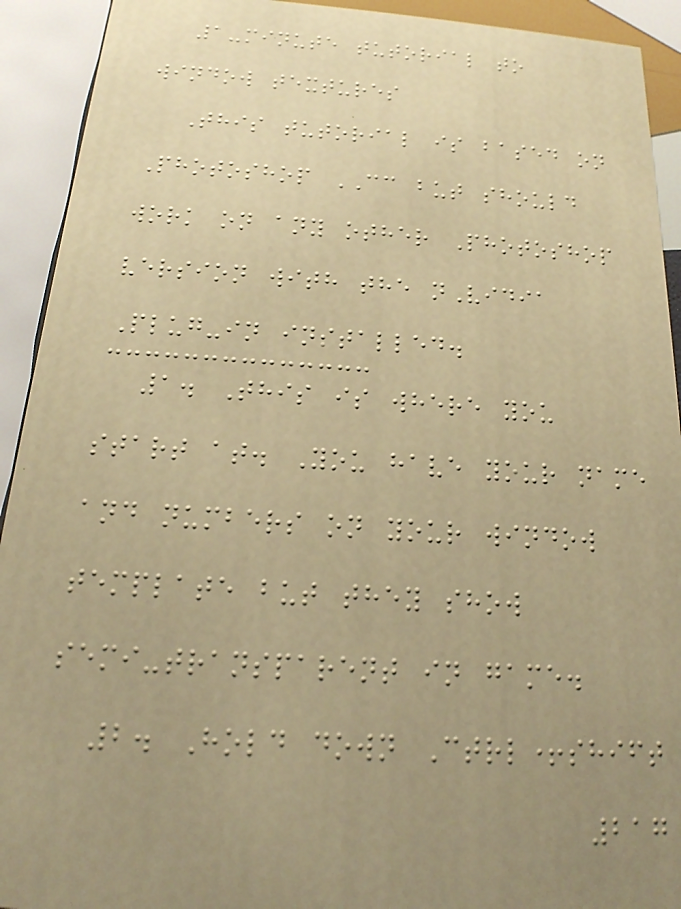1-minute tutorial to
window textures
This tutorial is based on
Photoshop CC but should
work on any other Photoshop
version with the nVidia
Plug-in installed.
1. This is where you
start at. You have your name
and numbers on your window
template but they show
semi-transparent in game.
2. Hold down Ctrl+shift
217
